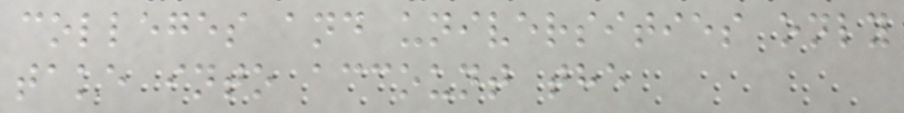colleges and universities only
take into account the
